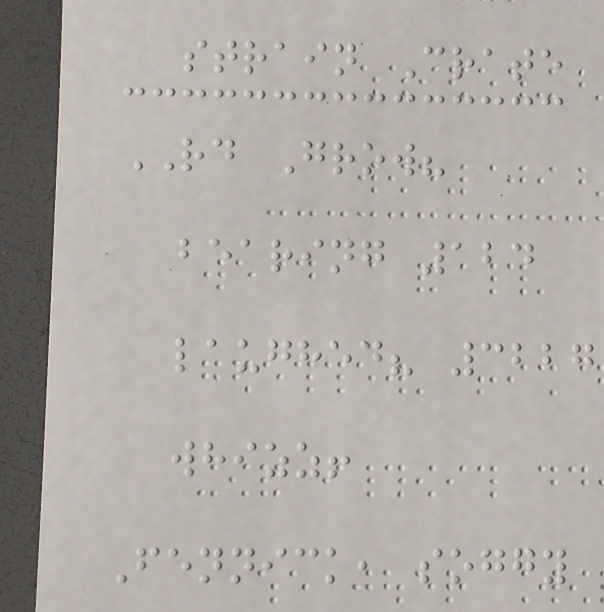strain Crate
RD Grow?
bearing 124
laughed? 3227
whizz!
Fennick, soggy
